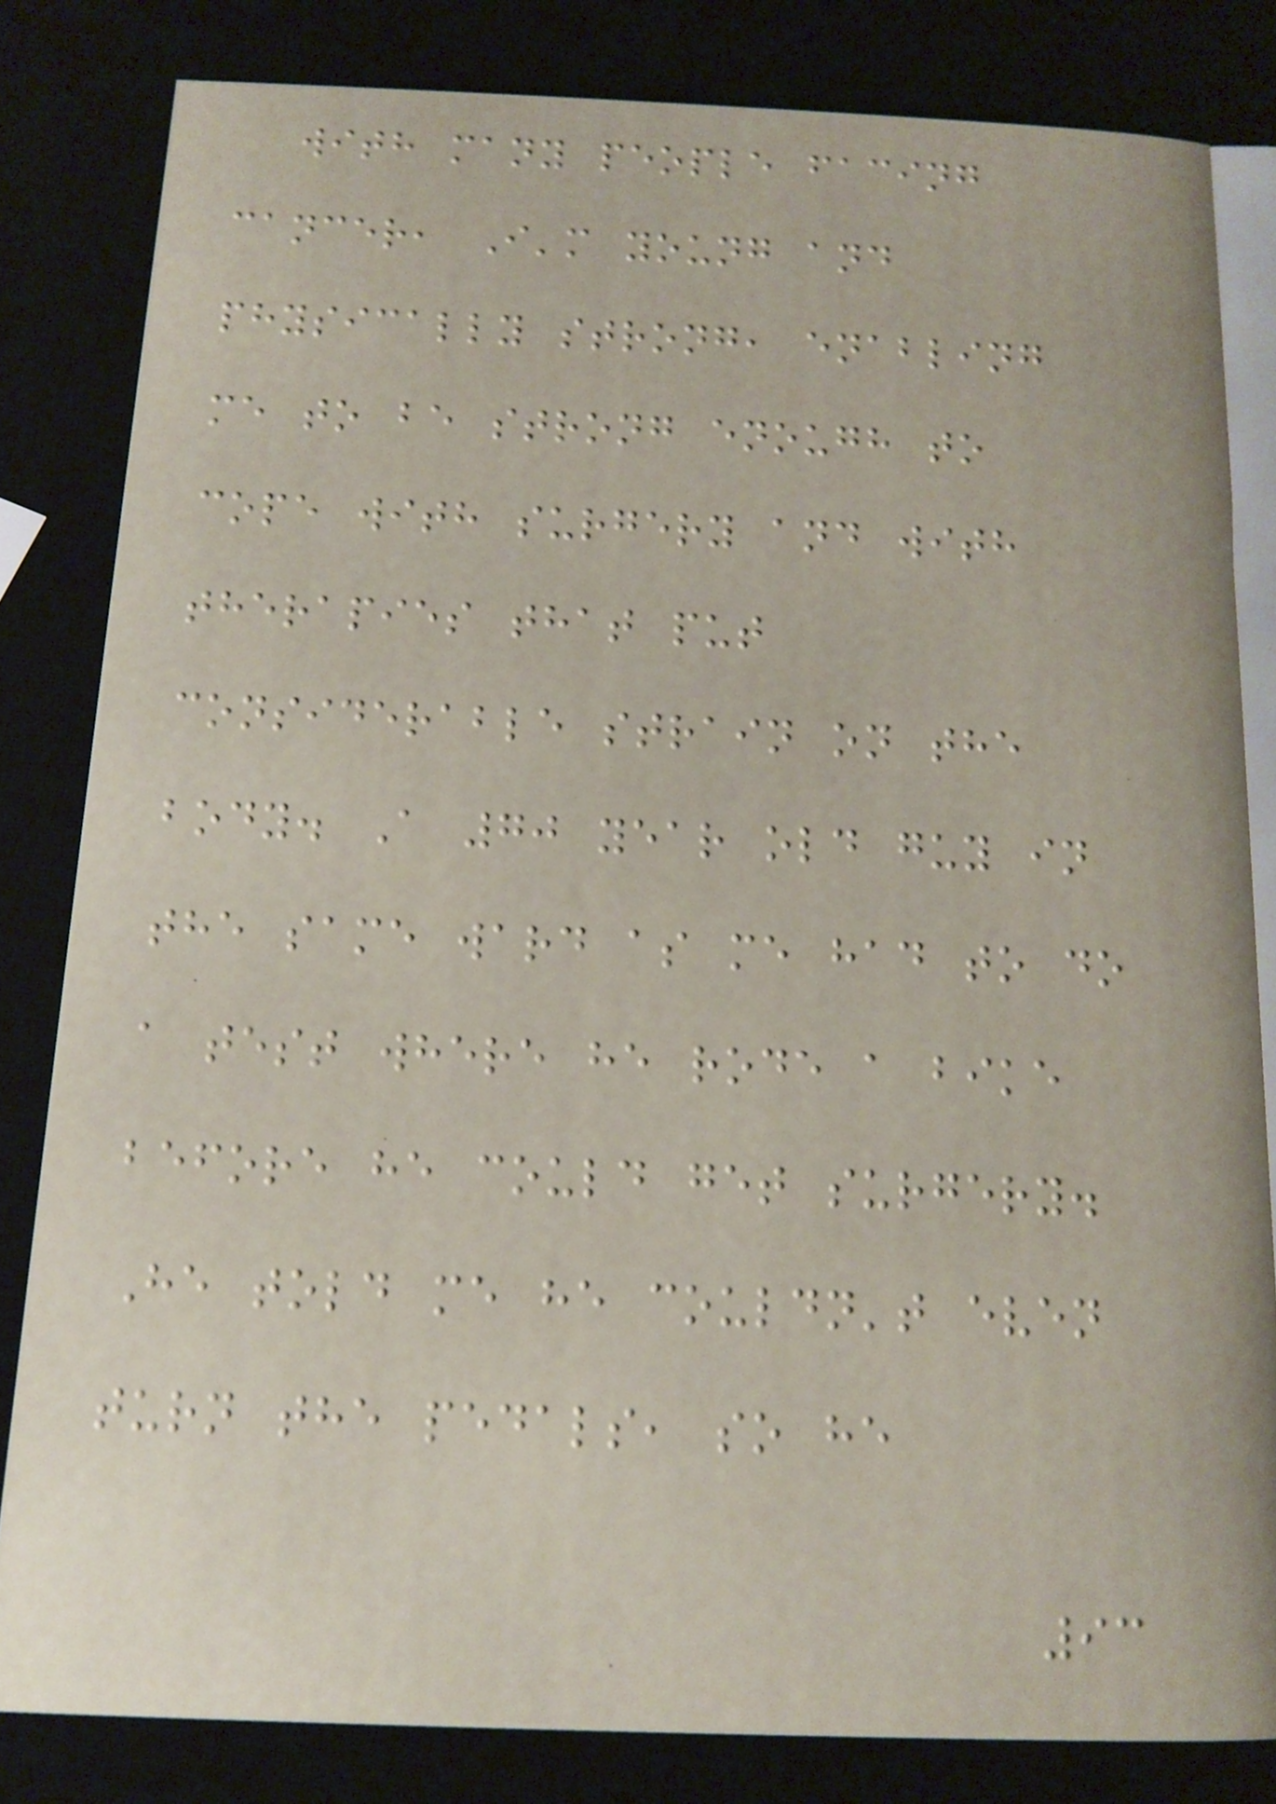with many people facing
cancer, I'm young and
physically strong, enabling
me to be strong enough to
cope with surgery and with
therapies that put
considerable strain on the
body. A 70 year old guy in
the same ward as me had to do
a test where he rode a bike
before he could get surgery.
He told me he couldn't even
turn the pedals, so he
93
